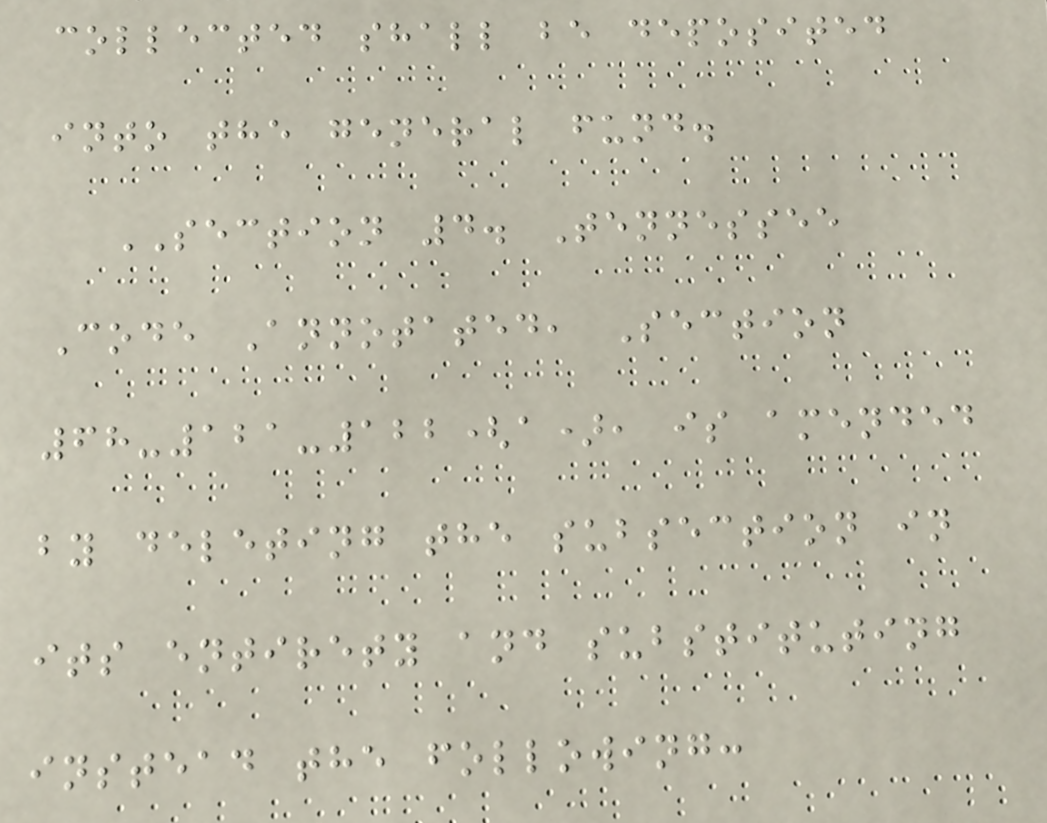collected shall be deposited
into the general fund.
SECTION 4. Tennessee
Code Annotated, Section
68-121-122(a), is amended
by deleting the subsection in
its entirety and substituting
instead the following:
